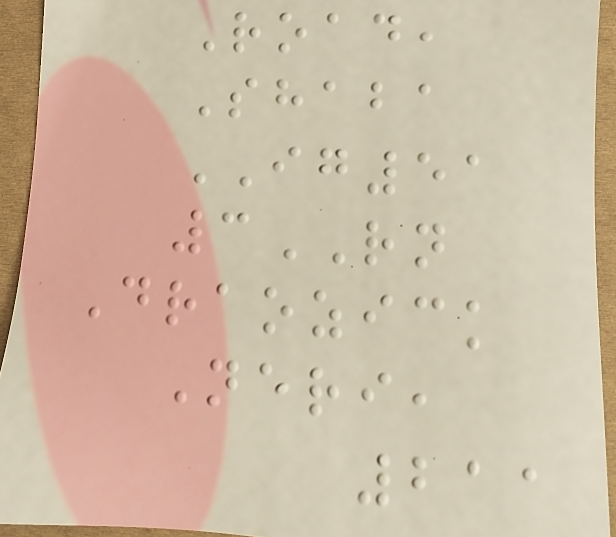Road,
Shaba
IG51
3RN
Draozick
Neri,
211
